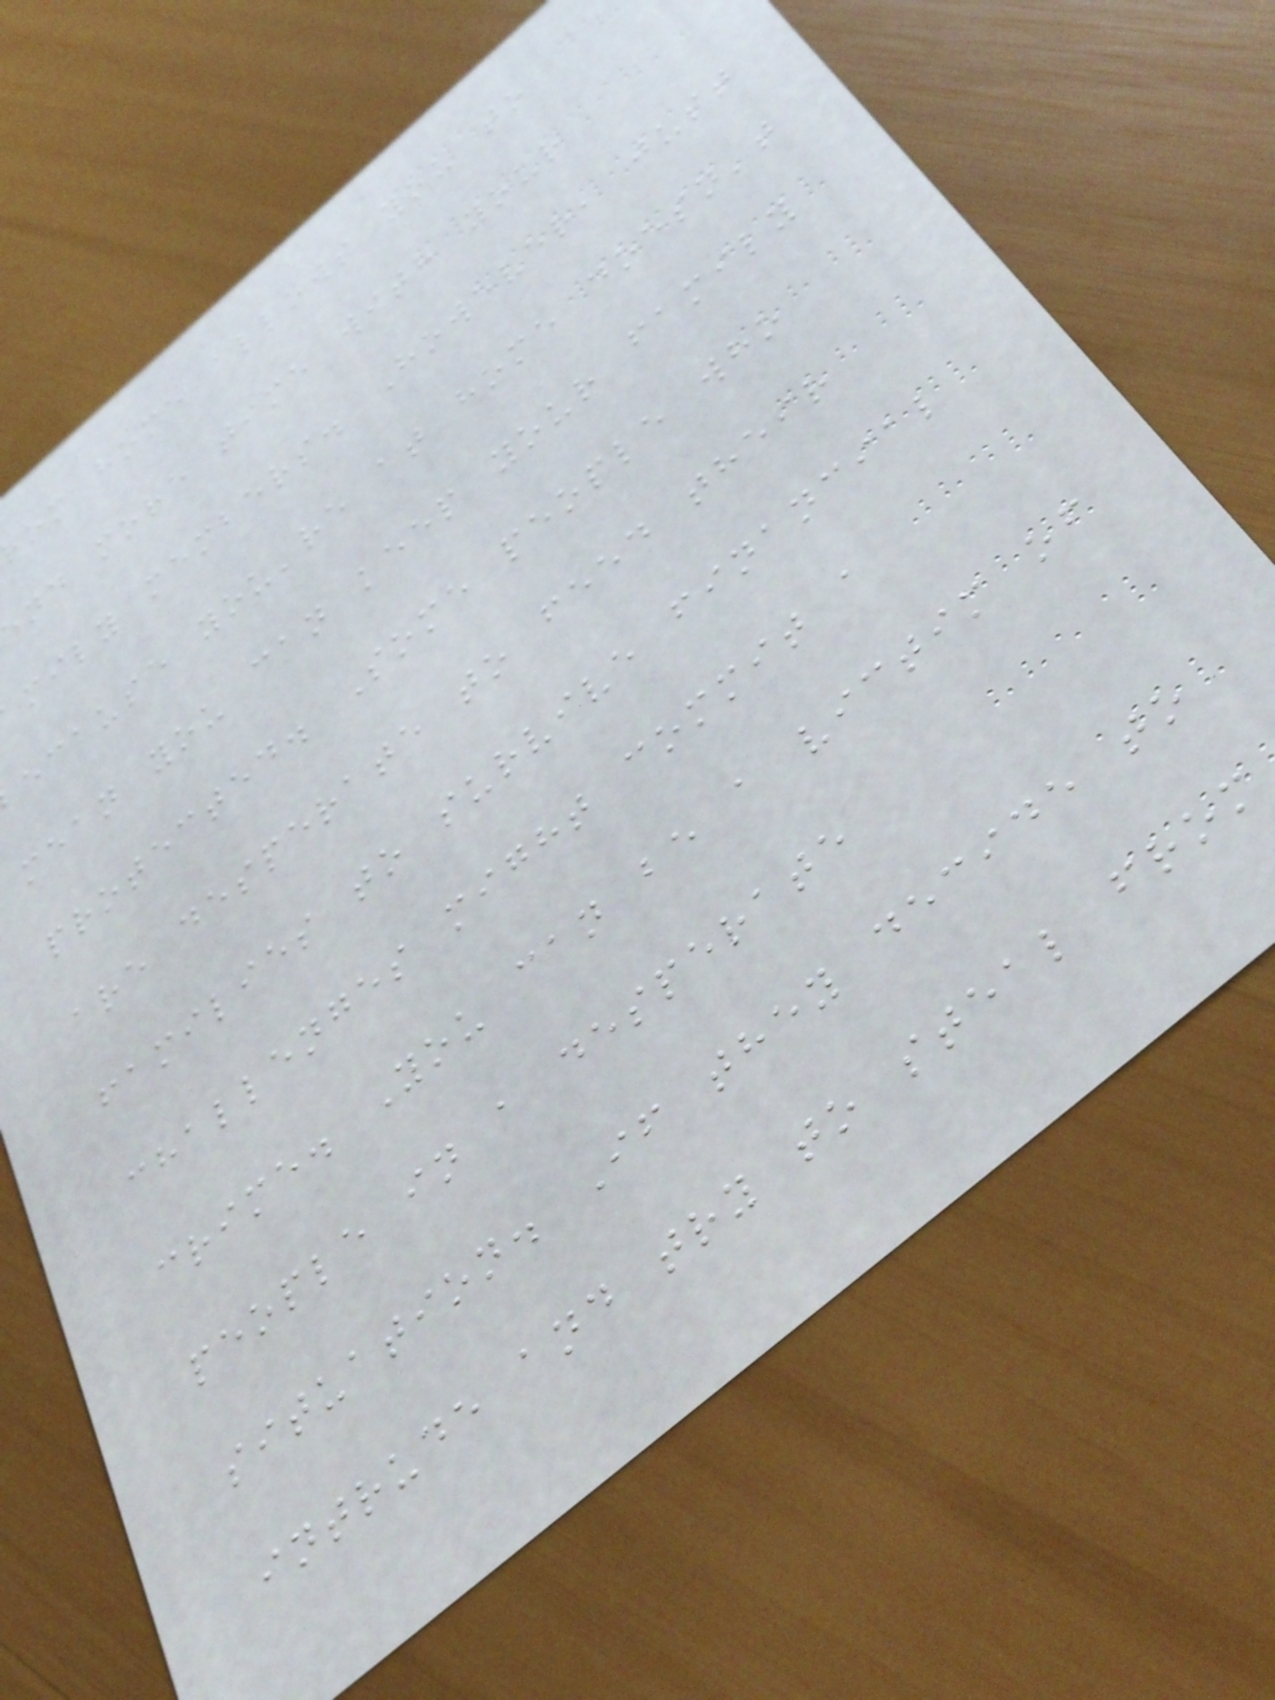om home allows you to
nd more time with your
mily members. However, just
ecause you're at home doesn't
mean you can keep your family
protected. Some people who
are desperate to feed their
families to survive financial
challenges might commit a
crime. You can be a victim of
people in a desperate
situation. If they decide to
intrude and try to steal from
